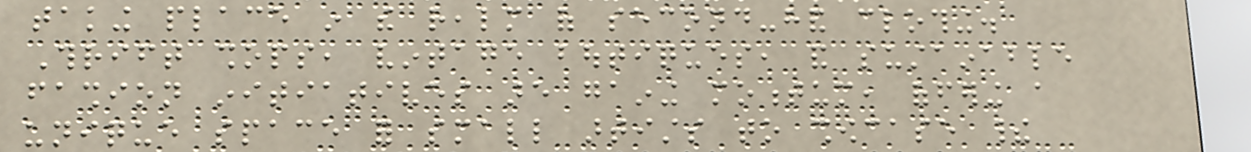taking place in the realm of second-hand clothing.
Thrift shops, vintage boutiques, and sustainable
fashion initiatives are gaining momentum, offering a
unique space for small artists to showcase their
